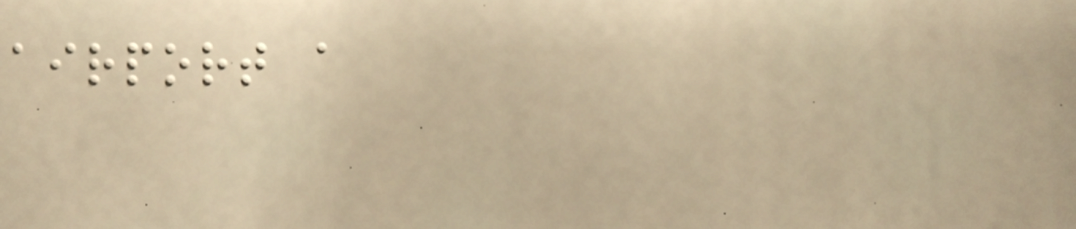airport a
